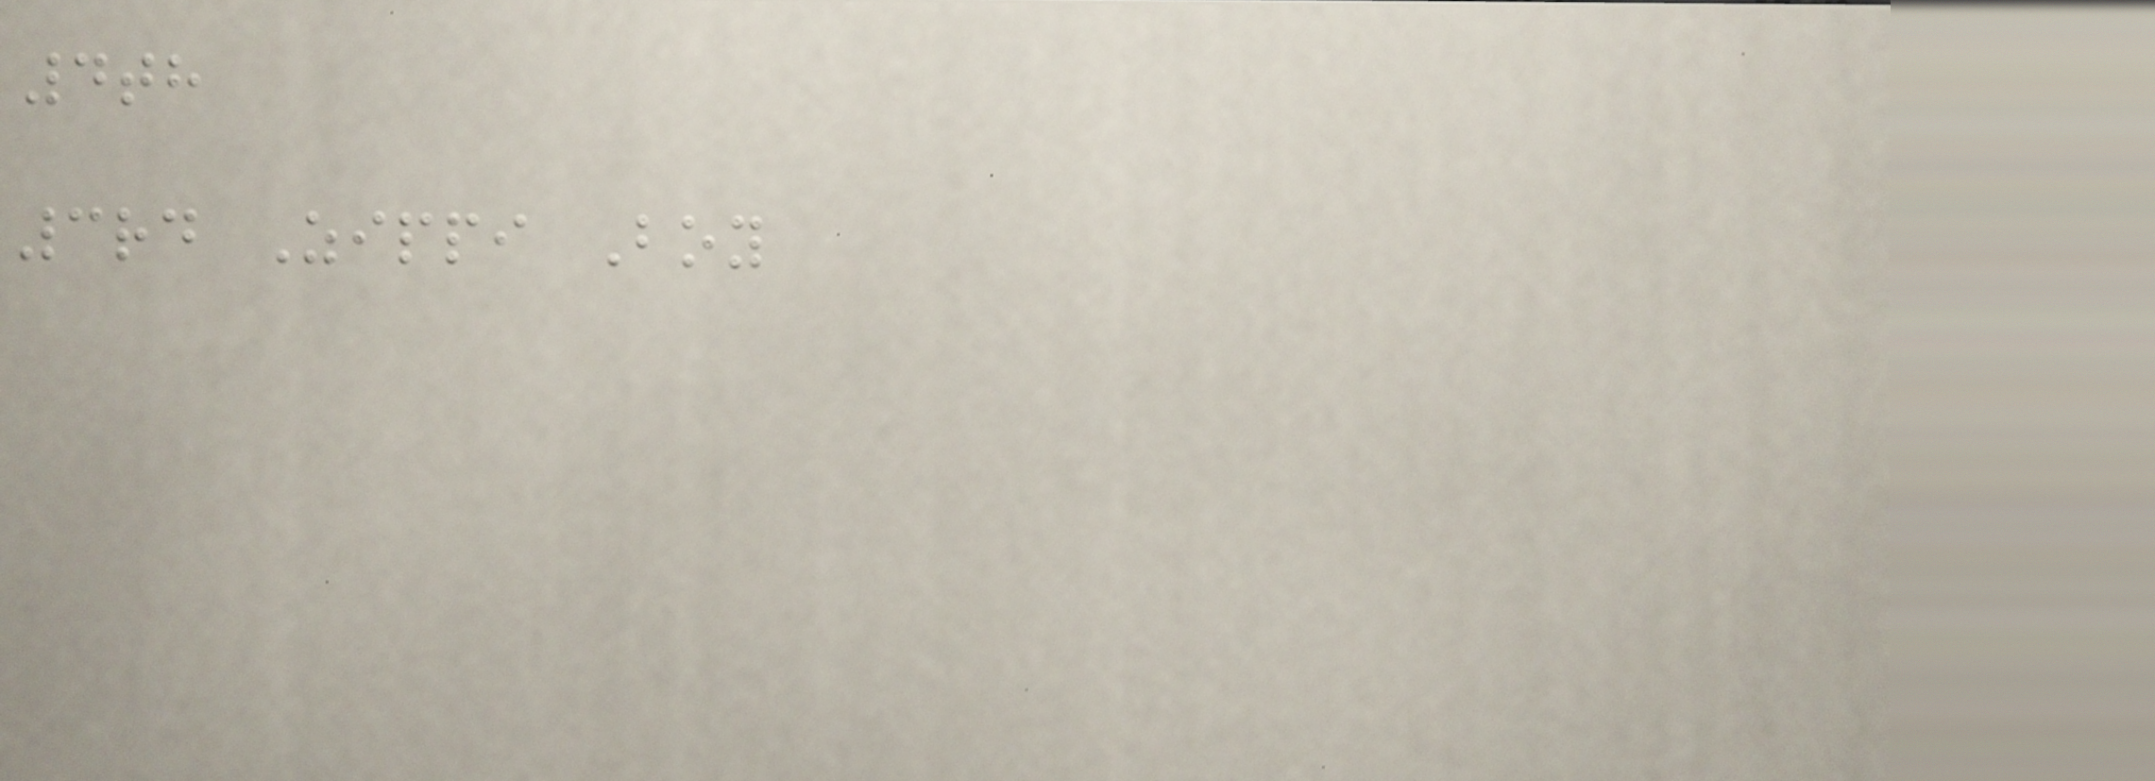4th
3rd Zippi Boy
